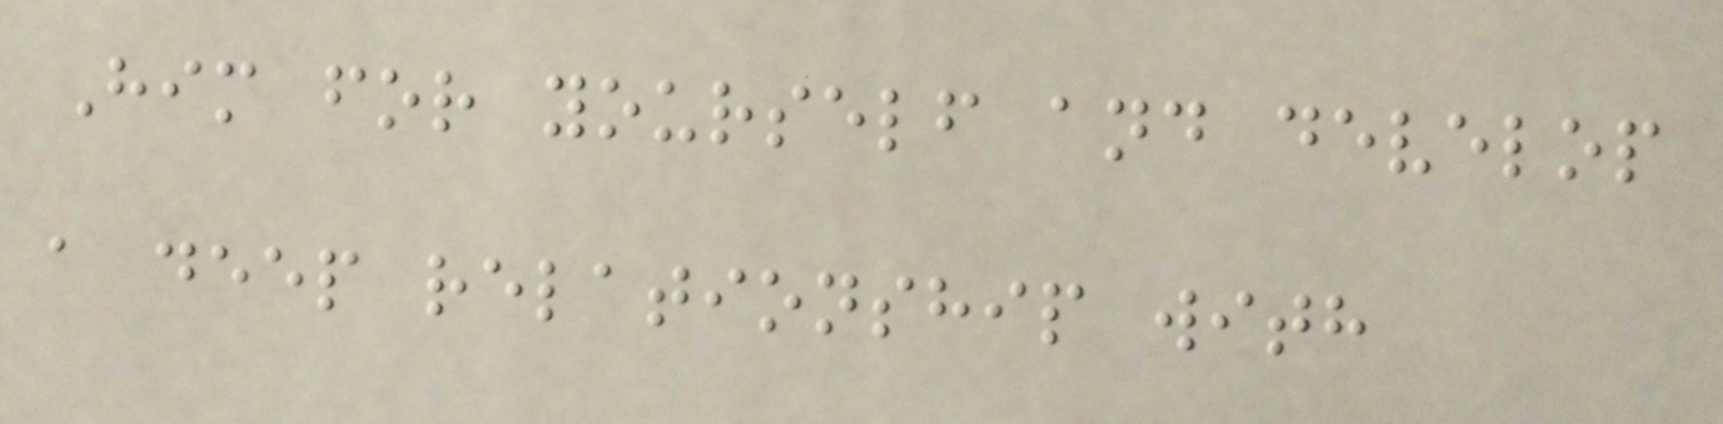Him for yourself and develop
a deep relationship with
